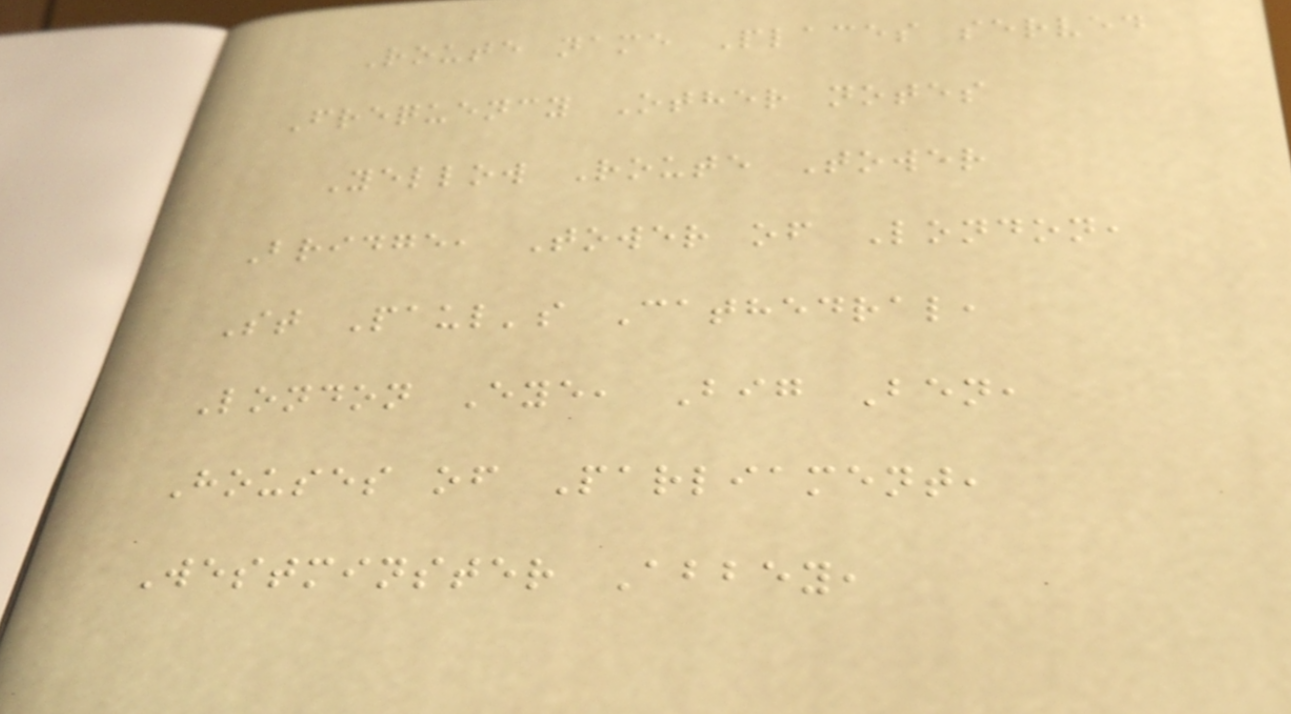Route name Places served
Frequency Other notes
Yellow Route Tower
Bridge, Tower of London,
St Paul's Cathedral,
London Eye, Big Ben,
Houses of Parliament,
Westminster Abbey,
